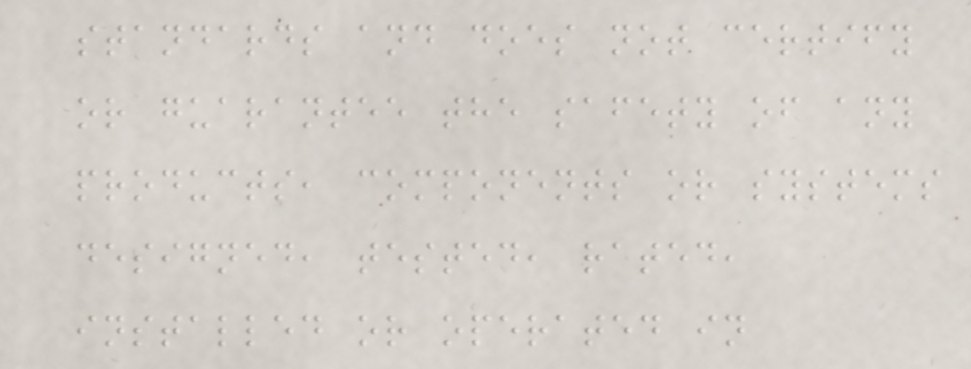standards and does not certify
or guarantee the safety of any
products, components or systems
designed, tested, rated,
installed or operated in
